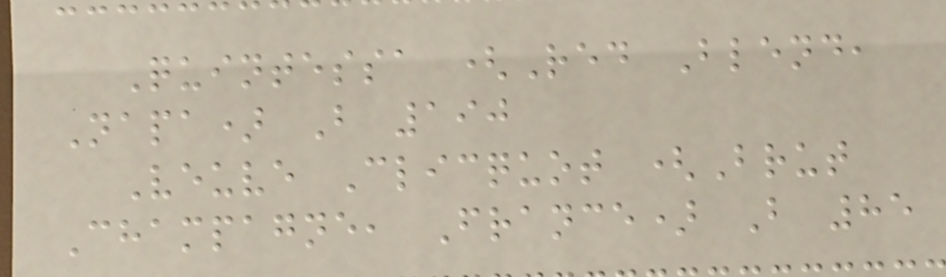Quintessa (Red Blend,
Napa) B 190
Veuve Clicquot (Brut
Champagne, France) B 85
